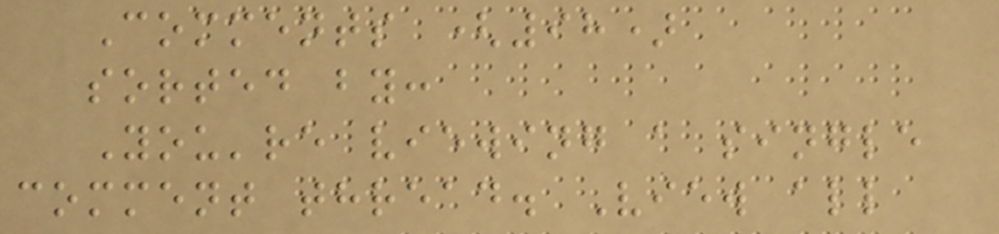Comments (98)
sorted by:
You're viewing a single
comment thread. View all
